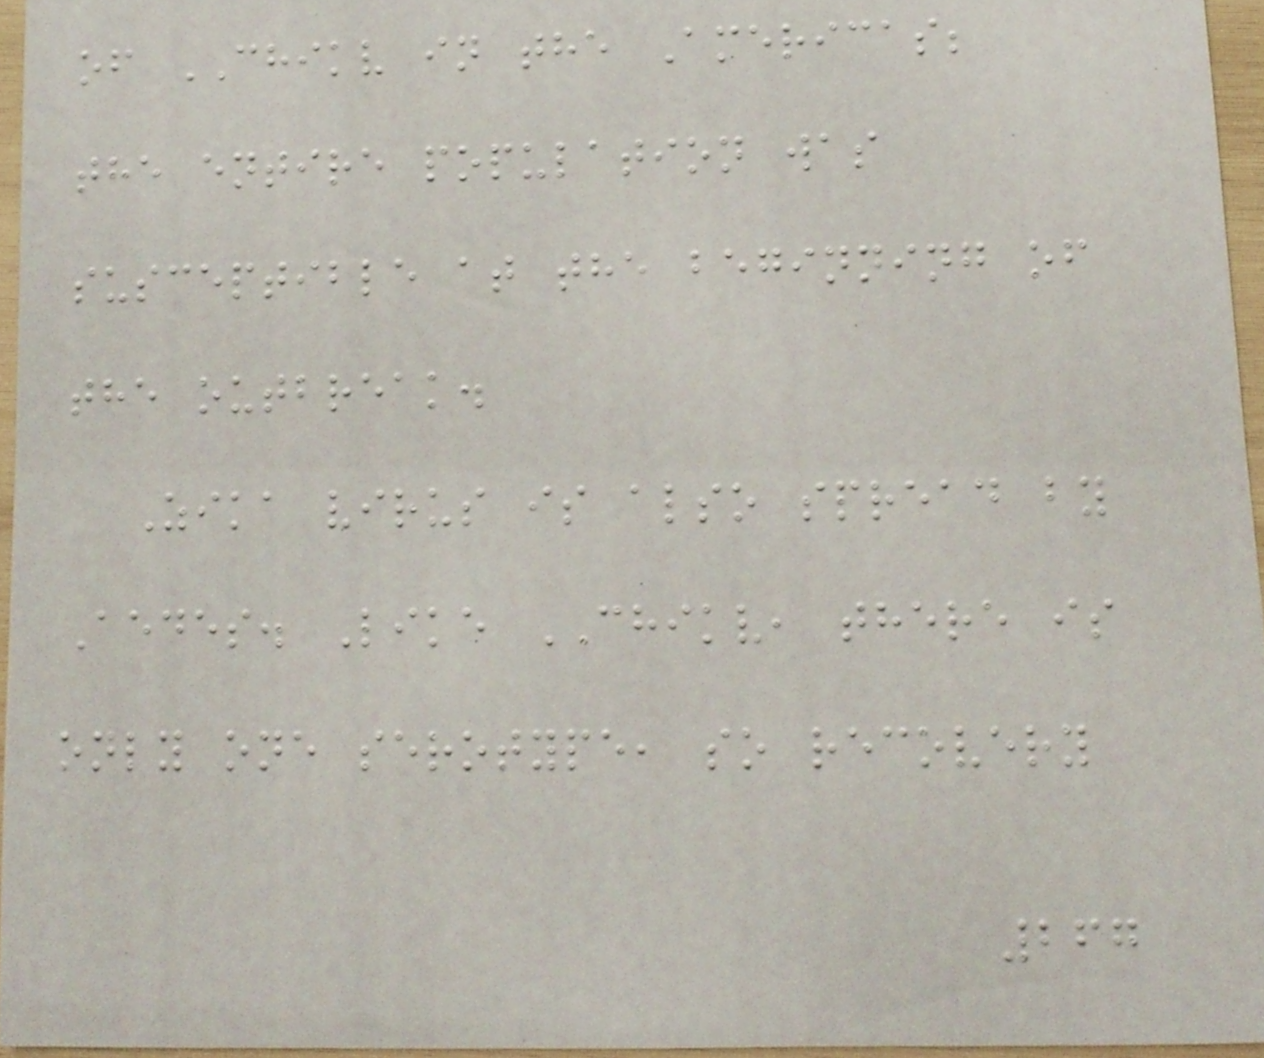of CHIKV in the Americas;
the entire population was
susceptible at the beginning of
the outbreak.
Zika virus is also spread by
Aedes. Like CHIKV, there is
only one serotype, so recovery
267
